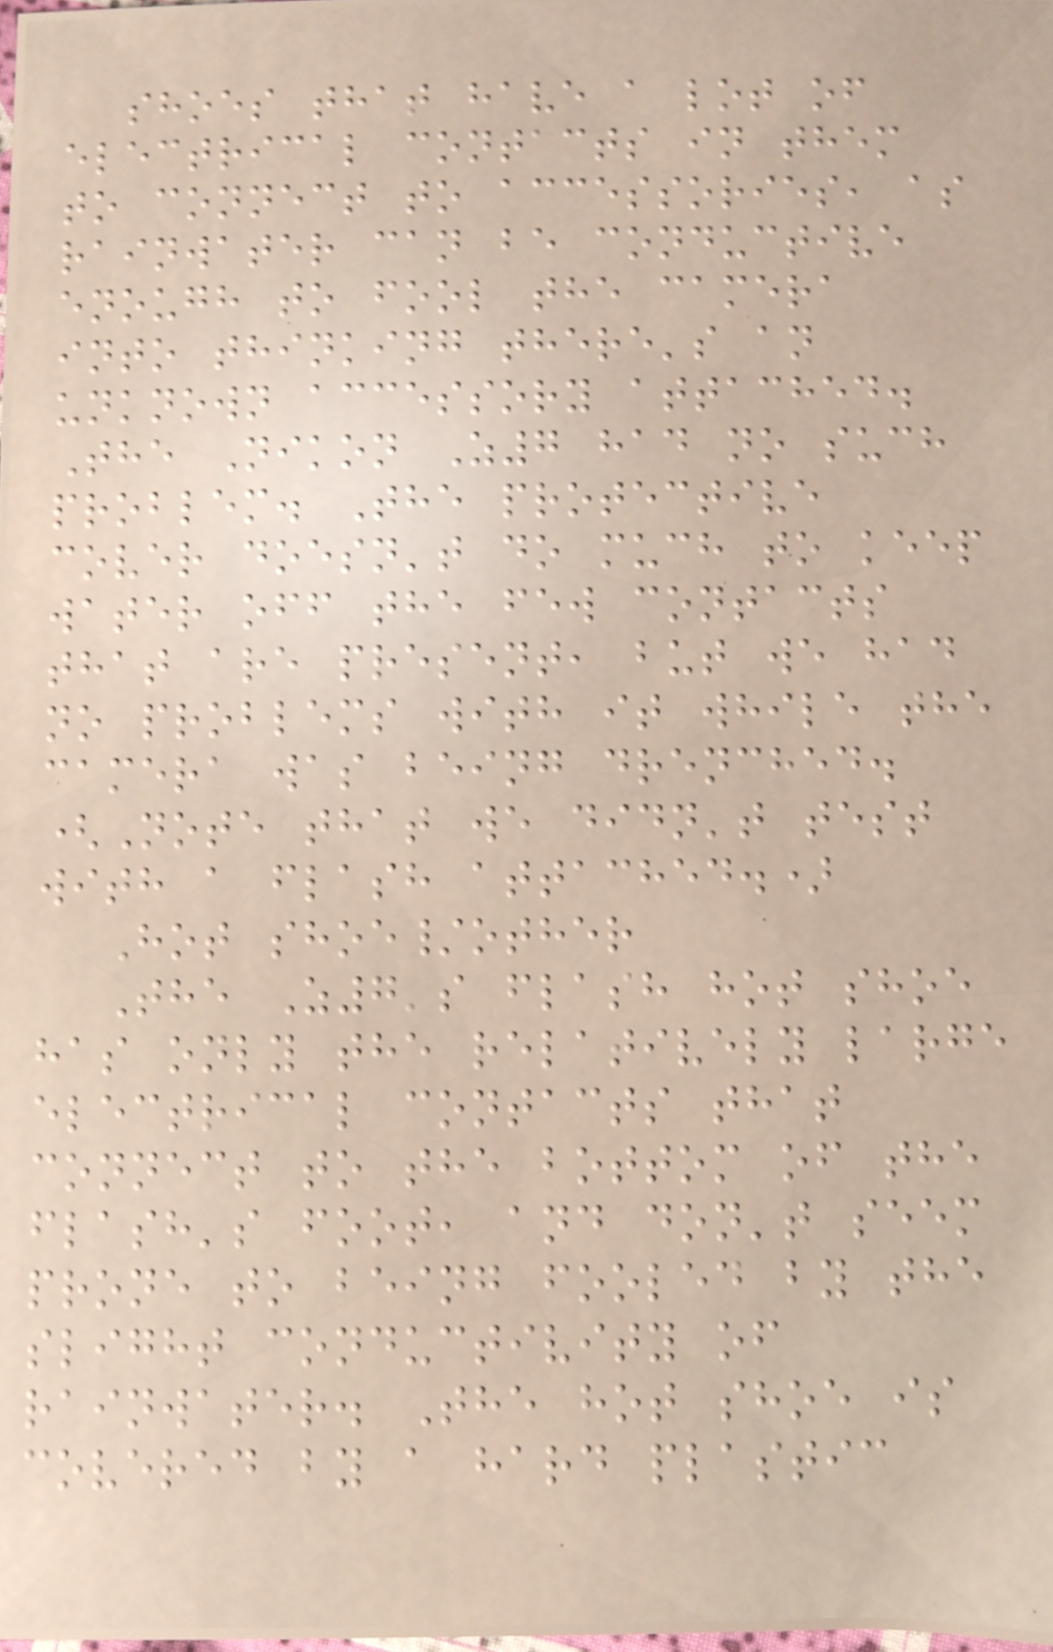shoes that have a lot of
electrical contacts in them
to connect to accessories, as
rainwater can be conductive
enough to fool the camera
into thinking there's an
unknown accessory attached.
The Nikon Z7 had no such
problem. The protective
cover doesn't do much to keep
water off the few contacts
that are present, but we had
no problems with it while the
camera was being drenched.
(Note that we didn't test
with a flash attached.)
Hot shoe/other
The Z7's flash hot shoe
has only the relatively large
electrical contacts that
connect to the bottom of the
flash's foot, and don't seem
prone to being fooled by the
slight conductivity of
rainwater. The hot shoe is
covered by a hard plastic
